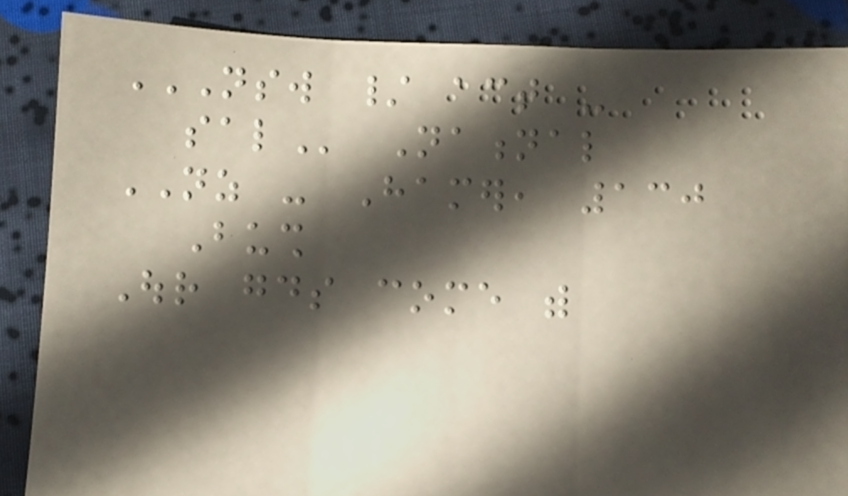NSW / ACT -
SAL National
NZ - Hamer, 130
Bush
Our goods come with
